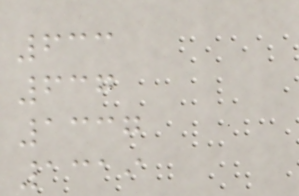633
637
1337
1319
